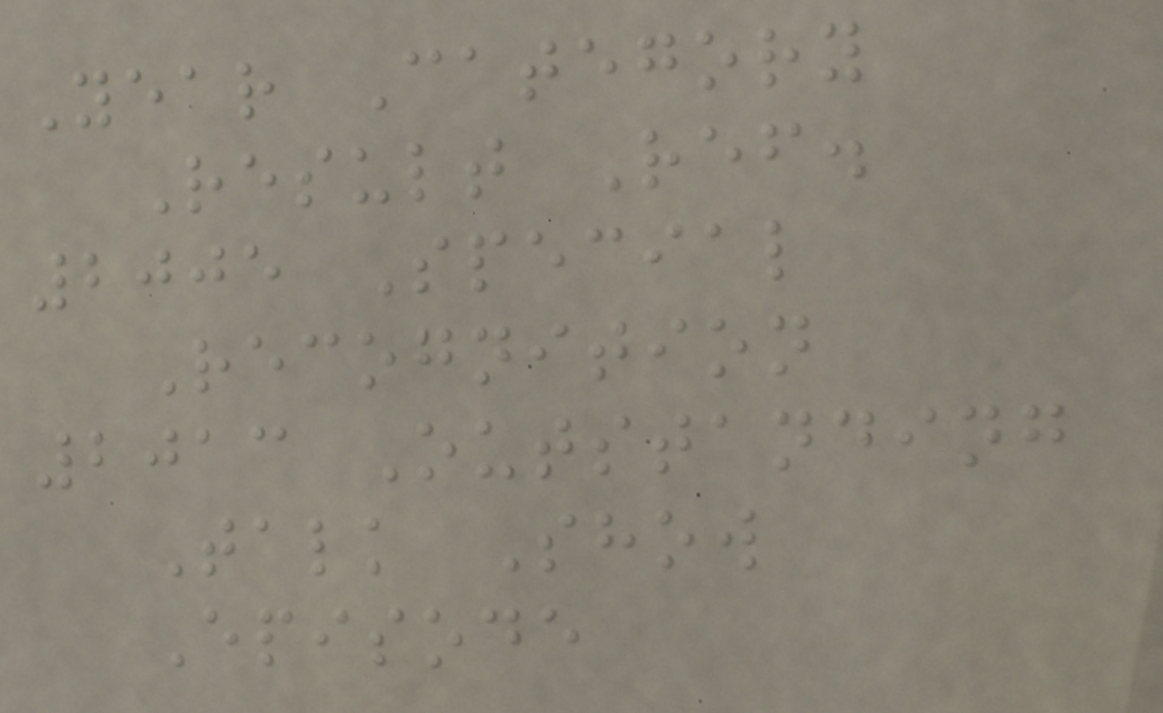Year Category
Result Ref.
2005 Special
Recognition
2013 Outstanding
Talk Show
Episode
